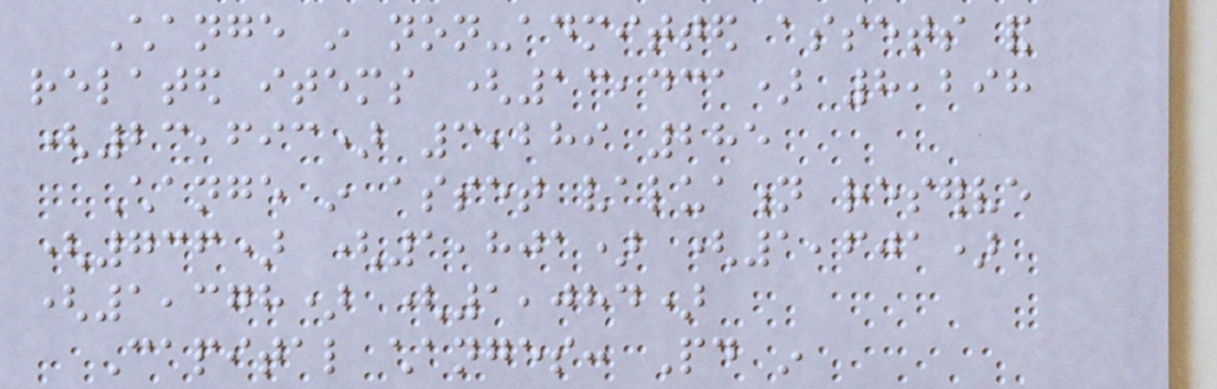Change in non-admitted assets and
related items (13,431) 8,298
(23,693) 3,289 285
Change in asset valuation reserve
(736) (1,801) (1,601)
(1,378) (1,084)
Capital changes: Paid in
